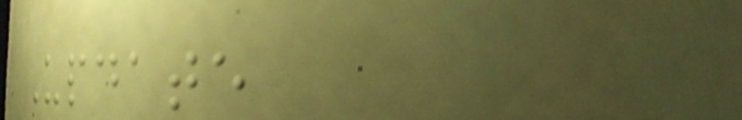Update
